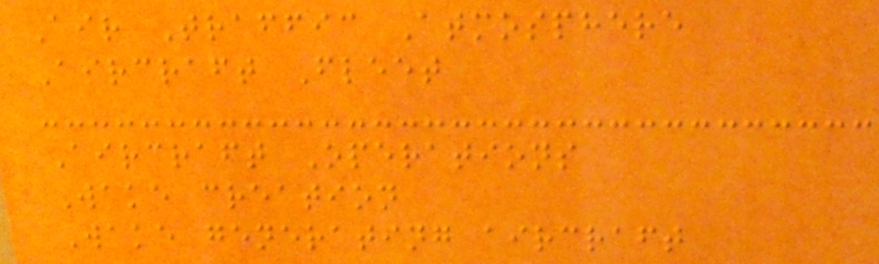Air Traffic Atmosphere
Aircraft Fleet
Aircraft Operations
Wake creation
Wake generating aircraft
